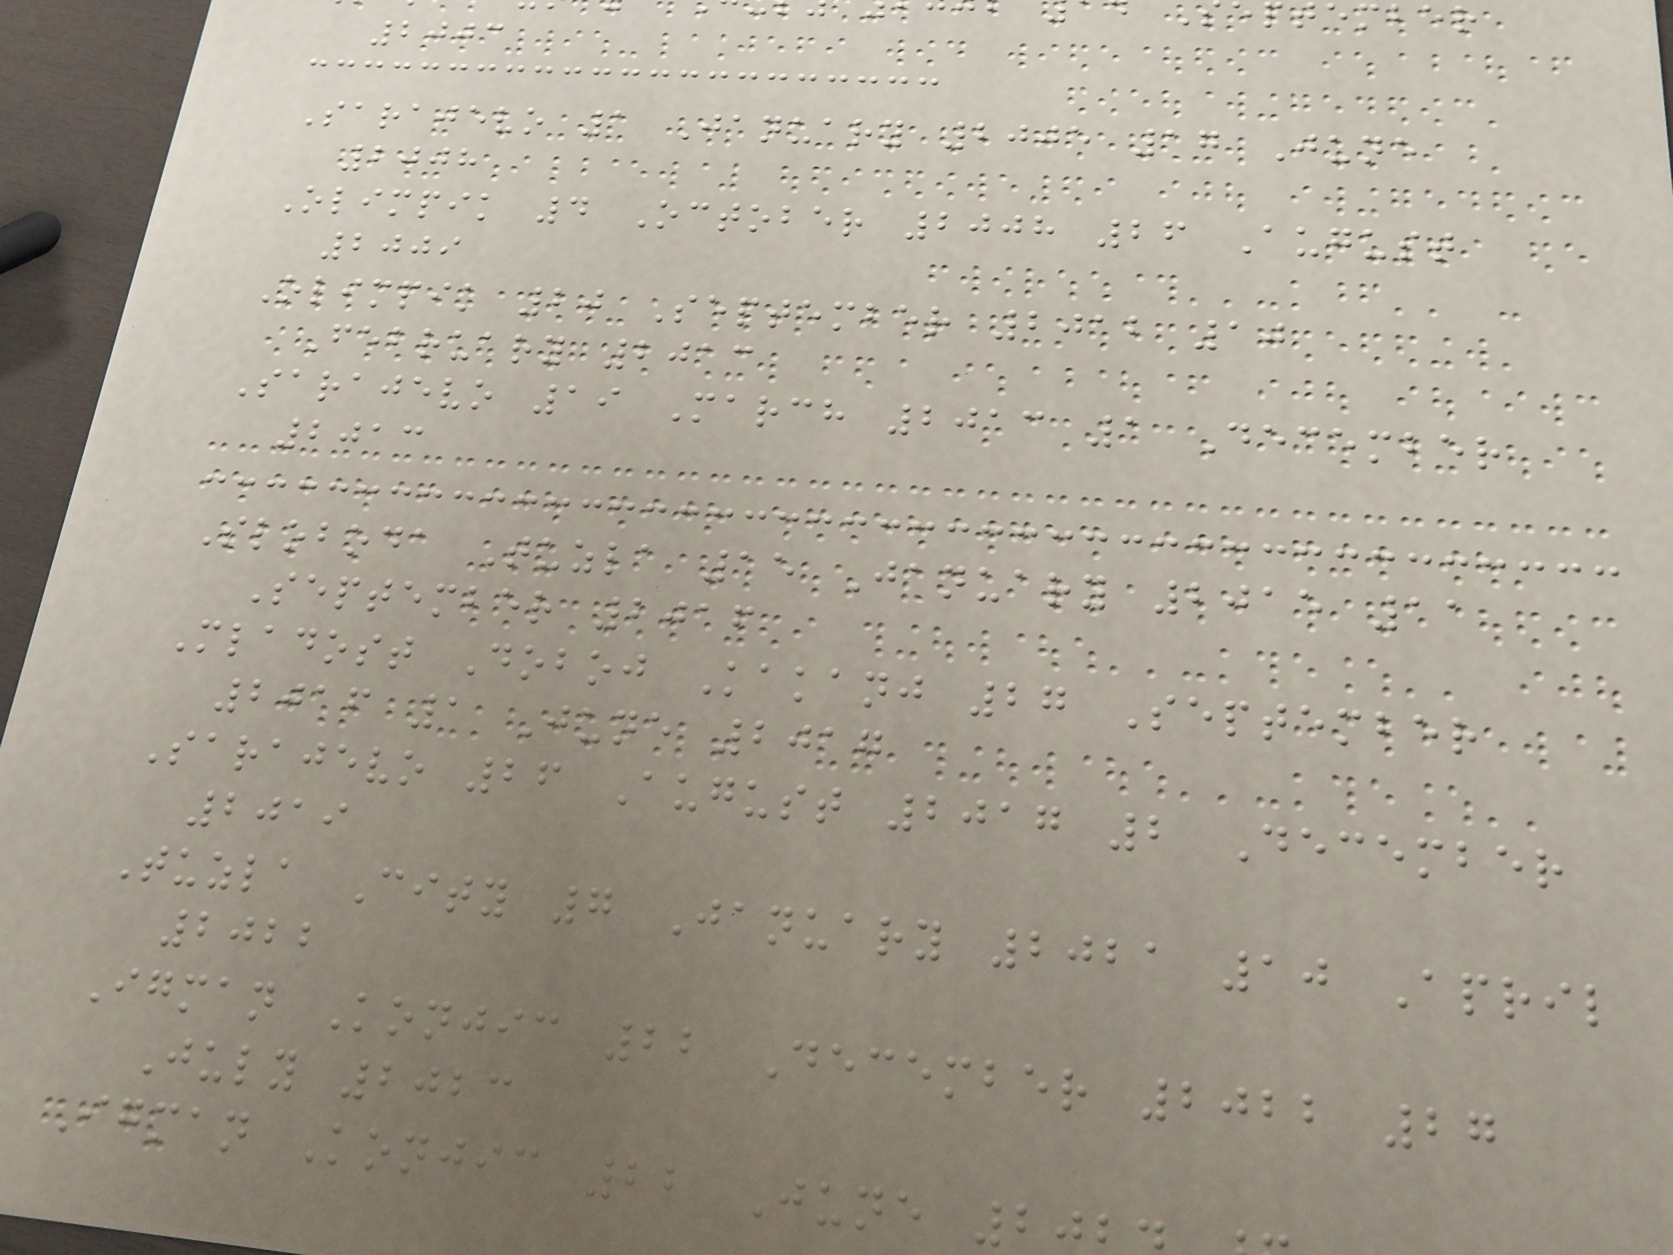2003
Sarajevo 1 January 2005 17 June
2008
Olimpik 4 October 2008 26 August
2009
Olimpik 20 September 2012 10
February 2013
Sarajevo 19 March 2013 1 December
2013
Sloboda Tuzla 15 January 2015 11
September 2016
Mladost Doboj Kakanj 27 September
2016 1 June 2017
Sarajevo 26 August 2017 2 December
2019
Tuzla City 7 January 2021 10 April
2022
Igman Konjic 22 December 2022 27
July 2023
Igman Konjic 22 June 2
